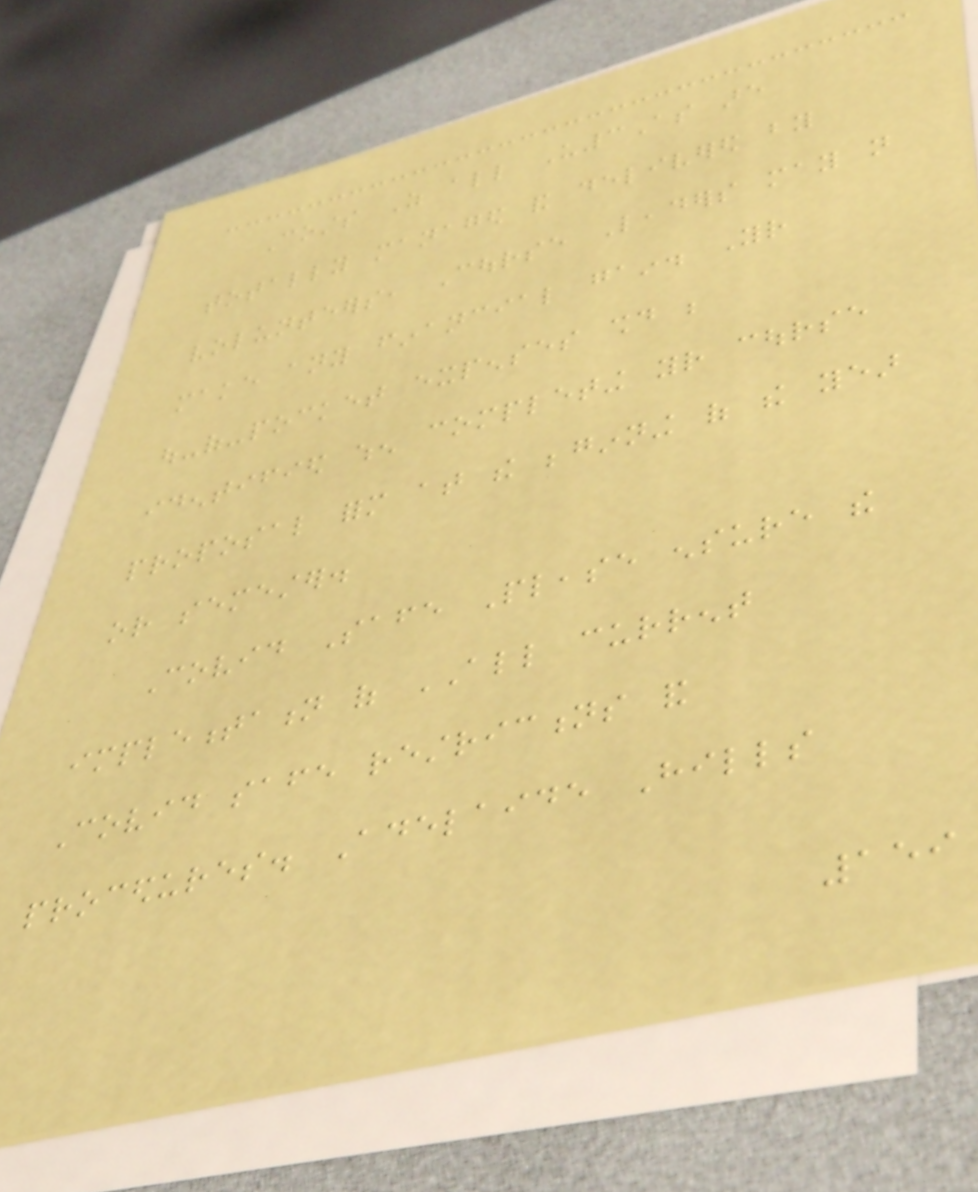Costs As all U3As are
totally managed and delivered by
volunteers, Course Leaders may not
make any financial gain. Your
out-of-pocket expenses should be
identified when completing your course
proposal form at the beginning of the year
or semester.
Covid Safe Please ensure the
implementation of ALL current
Covid safe restrictions and
procedures. Adelaide Hills
159
